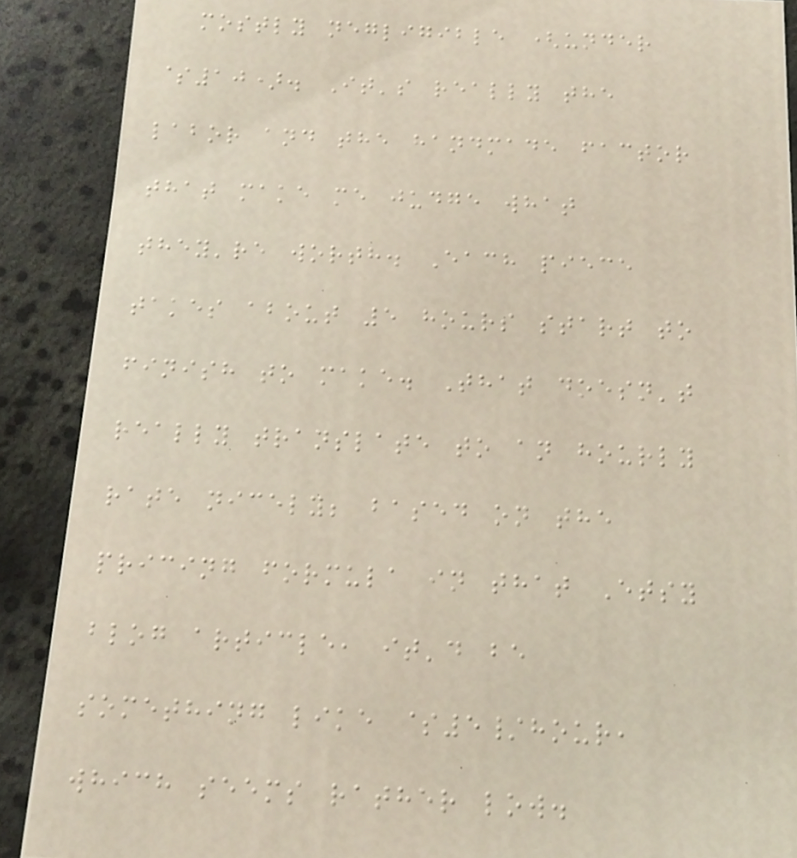mostly negligible (under
$10). It's really the
labor and the handmade factor
that make me judge what
they're worth. Each piece
takes about 5 hours start to
finish to make. That doesn't
really translate to an hourly
rate nicely; based on the
pricing formula in that Etsy
blog article, it'd be
something like $5/hour,
which seems rather low.
